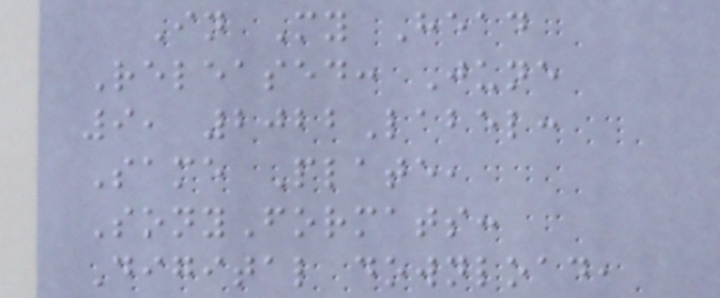In My Head
Released: June
9, 2022Label:
Same Plate,
SonyFormats:
Digital download,
